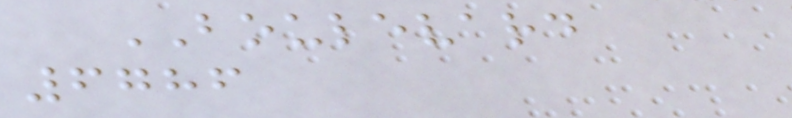BOULEVARD
6786
